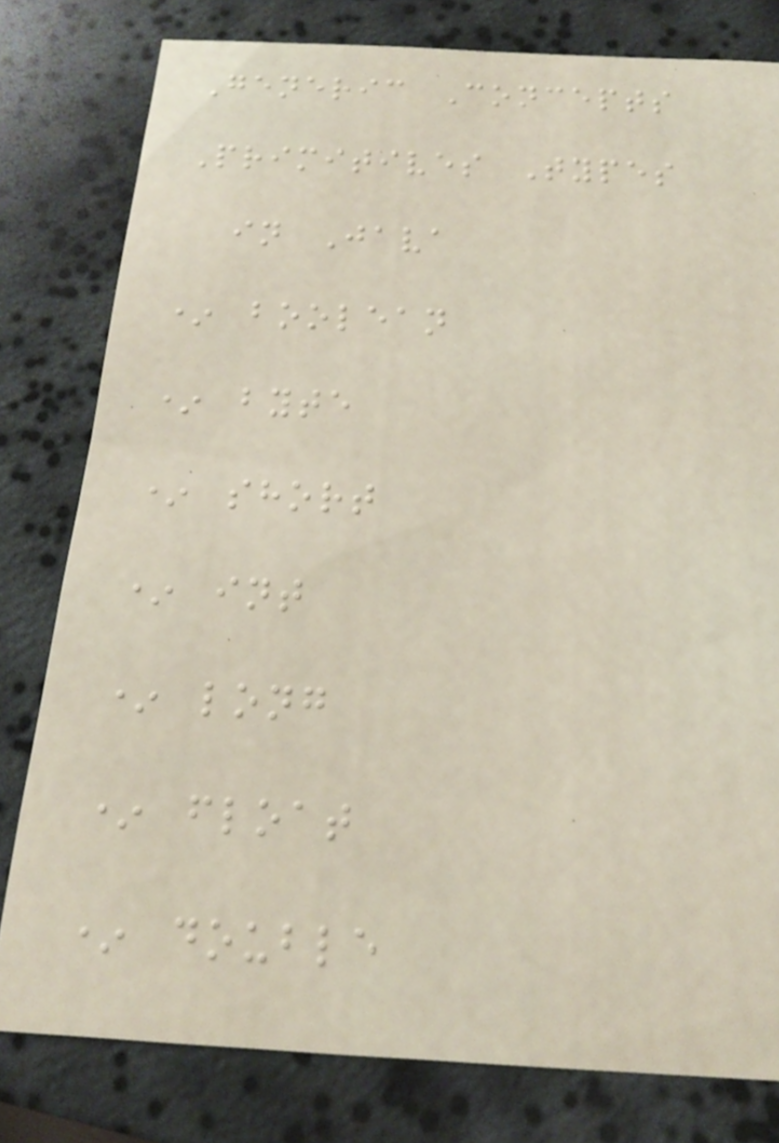Generic Concepts
Primitives Types
in Java
* boolean
* byte
* short
* int
* long
* float
* double
